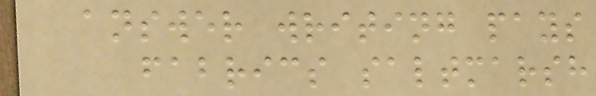answer writing pays
fabrics saltmarsh
